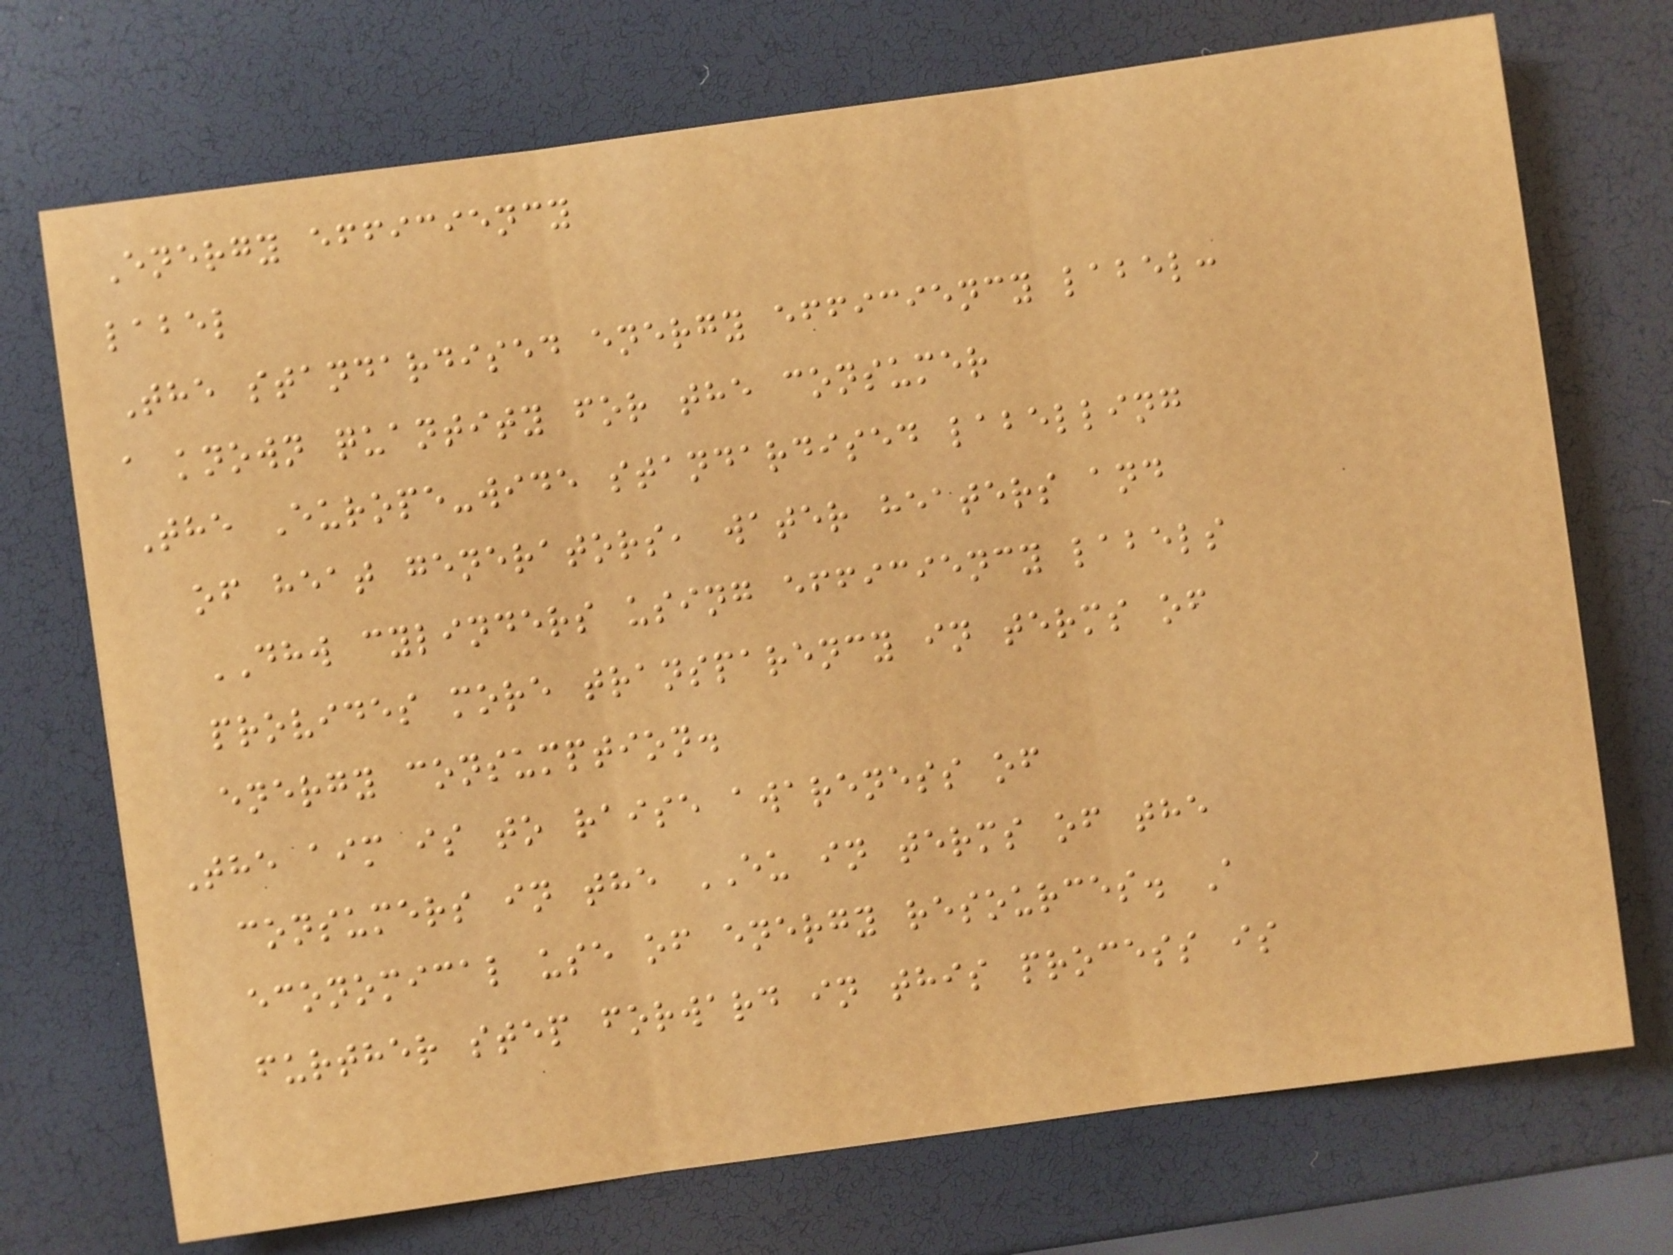Energy efficiency
label
The standardised energy efficiency label:
a known quantity for the consumer
The Europe-wide standardised labelling
of heat generators, water heaters and
DHW cylinders using efficiency labels
provides more transparency in terms of
energy consumption.
The aim is to raise awareness of
consumers in the EU in terms of the
economical use of energy resources. A
further step forward in this process is
